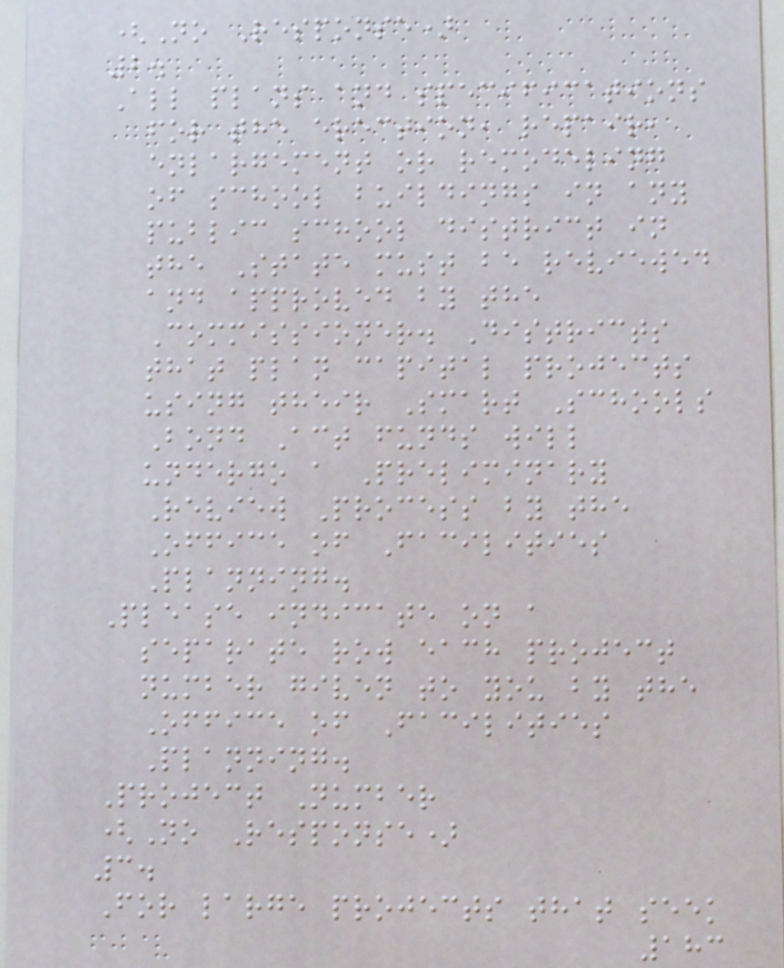(No Response)
2.
All plans and specifications
for the erection, repair,
enlargement or remodeling
of school buildings in any
public school district in
the State must be reviewed
and approved by the
Commissioner. Districts
that plan capital projects
using their Smart Schools
Bond Act funds will
undergo a Preliminary
Review Process by the
Office of Facilities
Planning.
Please indicate on a
separate row each project
number given to you by the
Office of Facilities
Planning.
Project Number
(No Response)
3.
For large projects that seek
183
